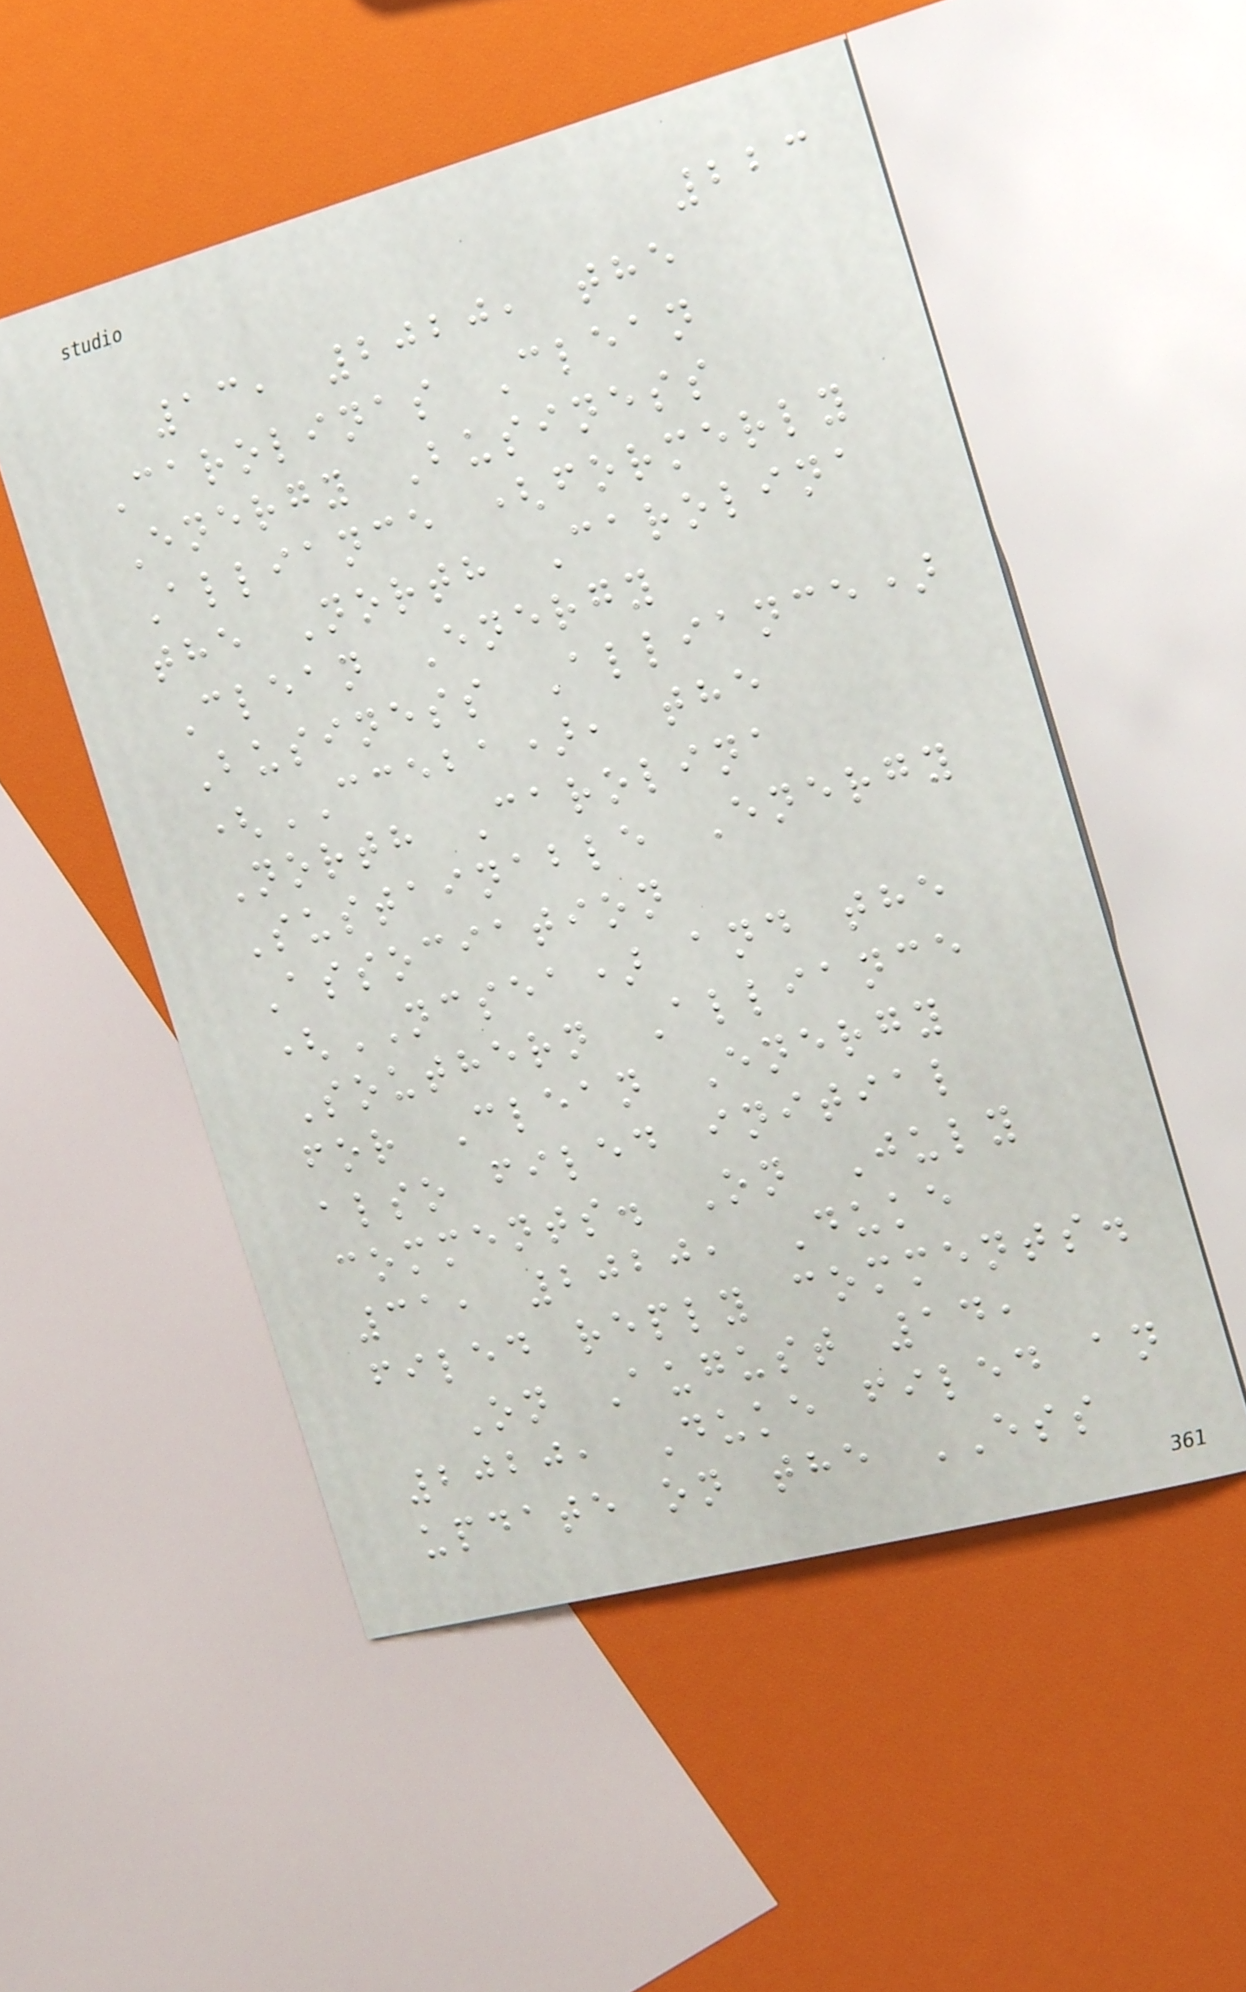223
13, 2020, the
Carolinas Clean
Energy Business
Alliance (formerly
the North Carolina
Clean Energy
Business Alliance)
(CCEBA), the
North Carolina
Sustainable Energy
Association
(NCSEA) and the
Southern Alliance
for Clean Energy
also filed initial
comments. On July
31, 2020, Duke
filed reply comments.
On August 14,
2020, Duke filed an
update on the ESS
